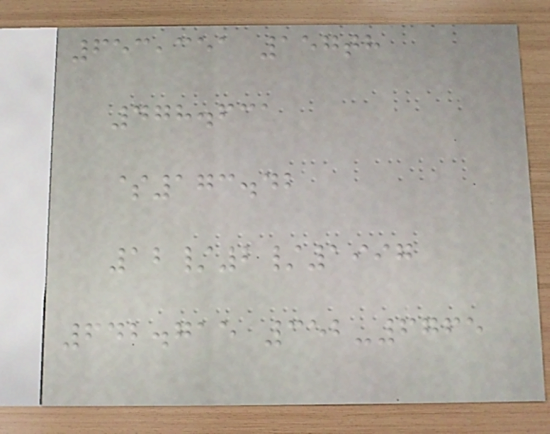653,351 157th
478.631
$173.42
12/2/1997
642.715 352-6765
